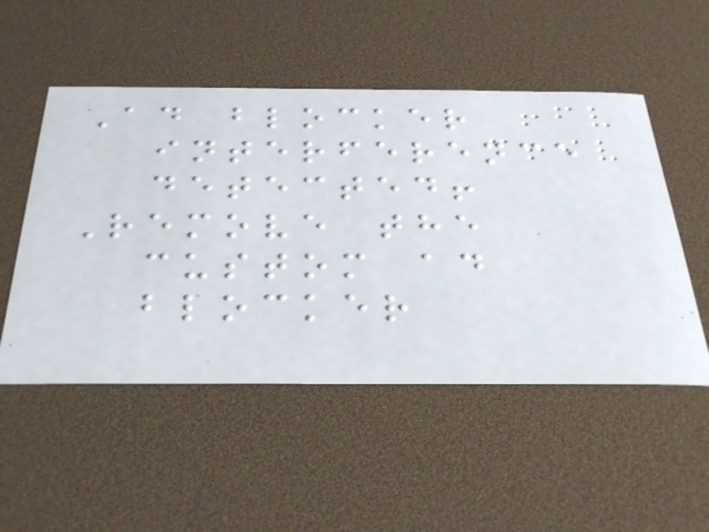Ad blocker
interference
detected!
Remove the
custom ad
blocker
